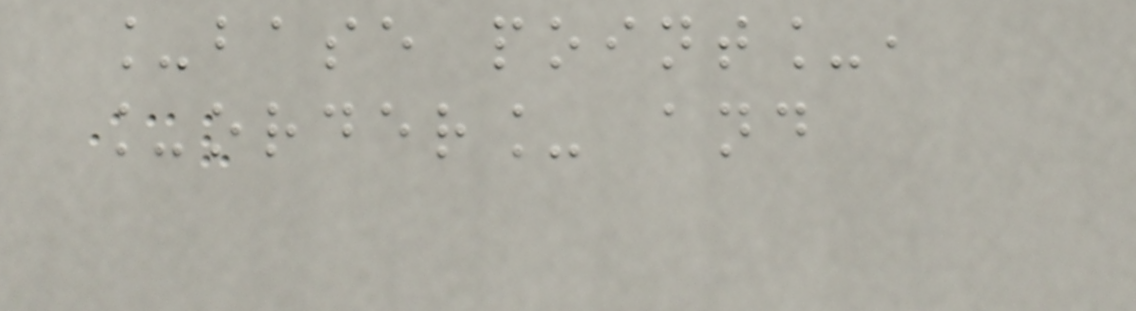_base point_,
_order_ and
